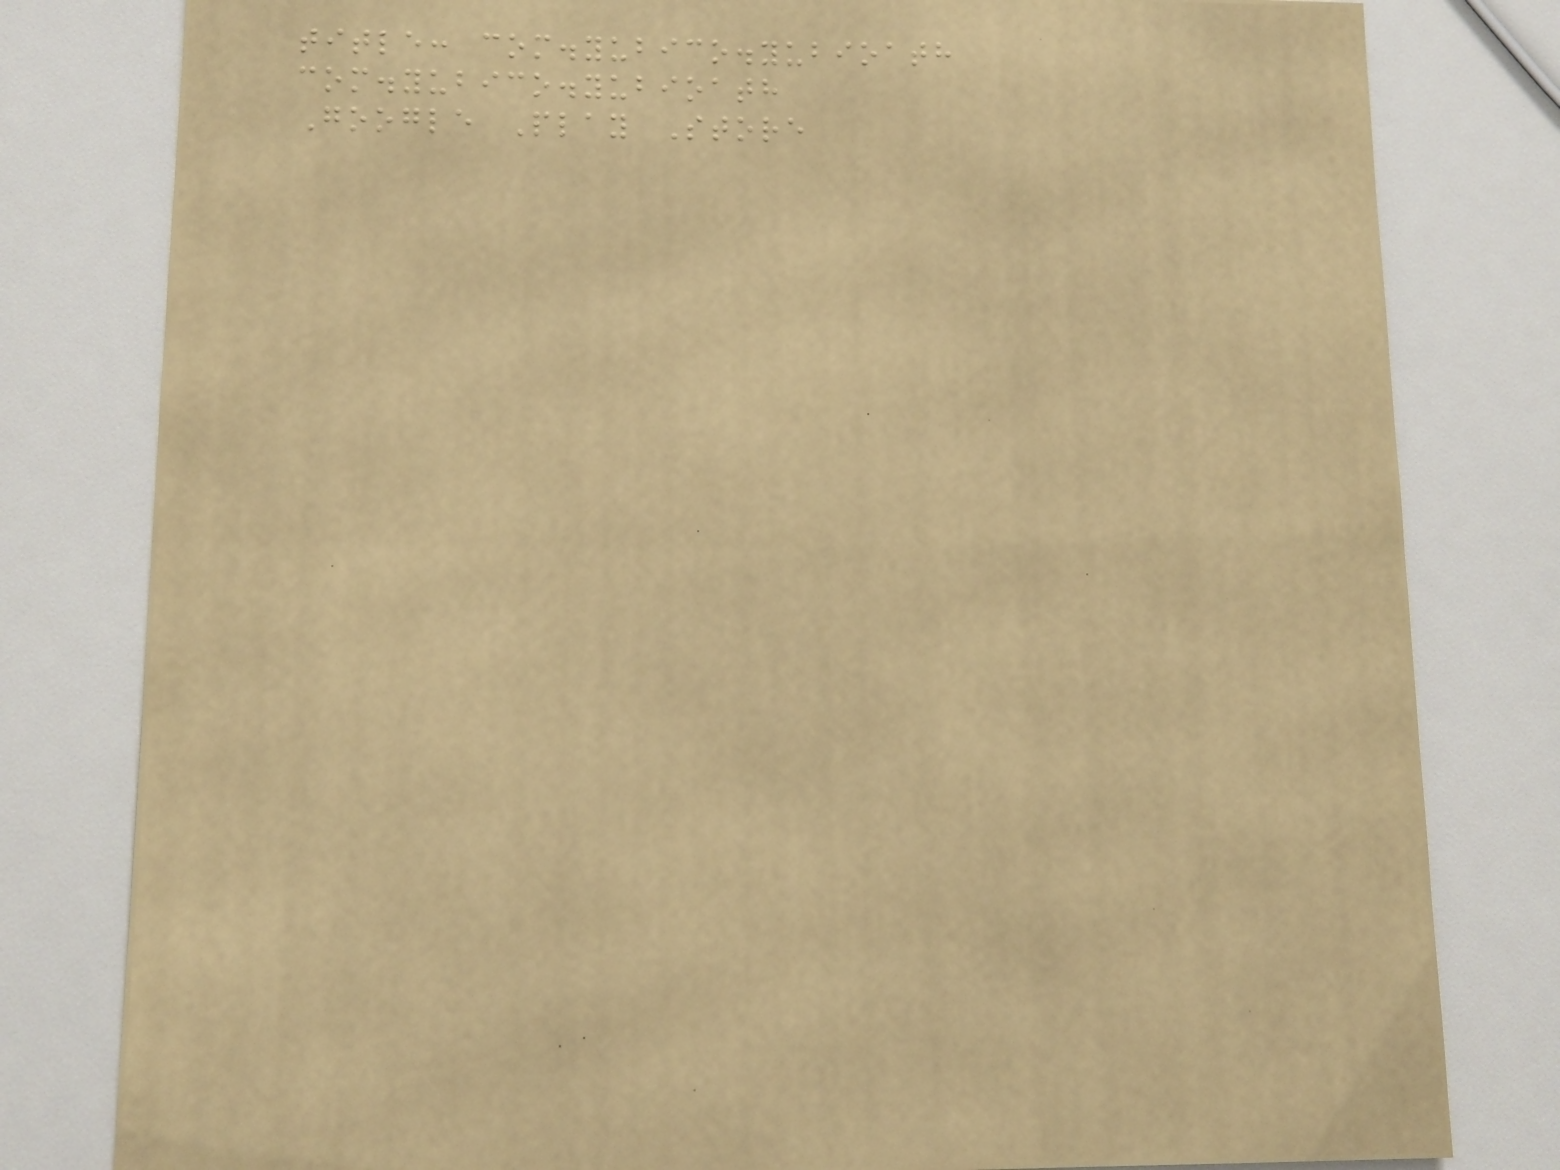title: com.yubico.yubioath
com.yubico.yubioath
Google Play Store
